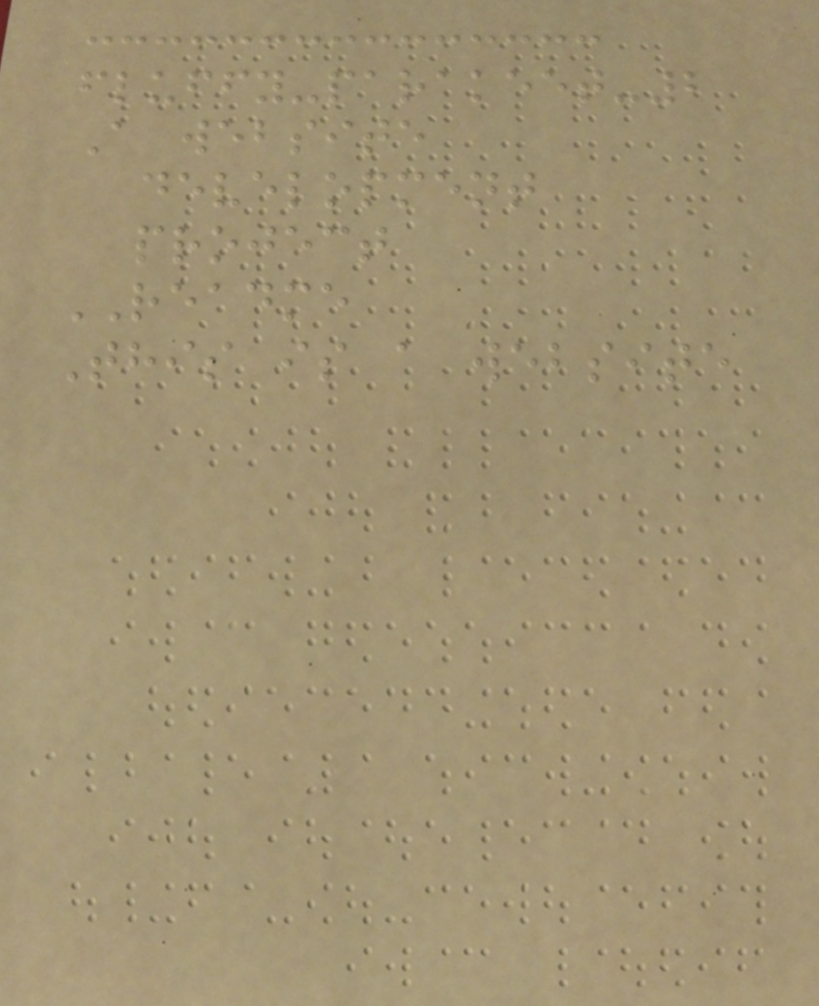fluffy-parakeet-2
A website
development
project
README
This is a website
